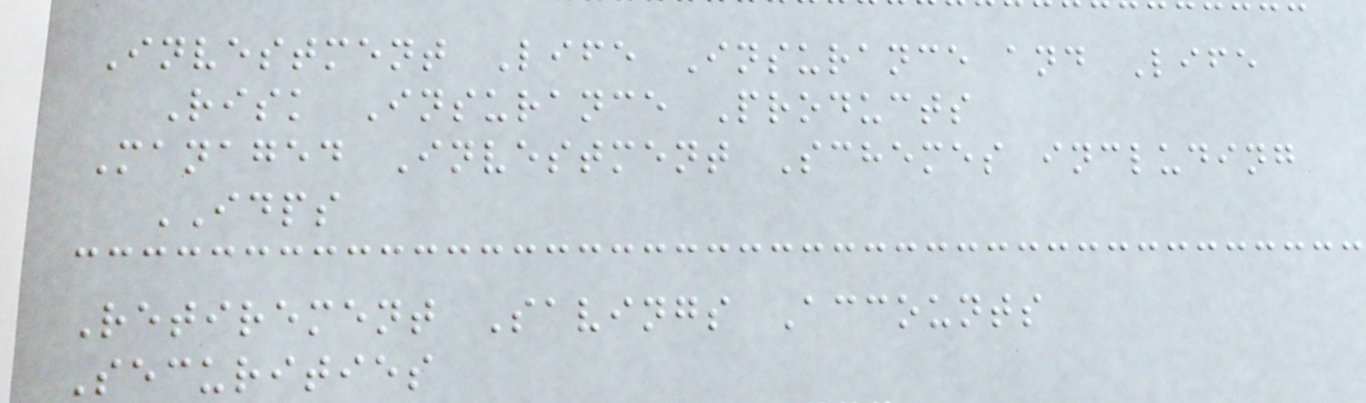Investment Life Insurance and Life
Risk Insurance Products
Managed Investment Schemes including
IDPS
Retirement Savings Accounts
Securities
